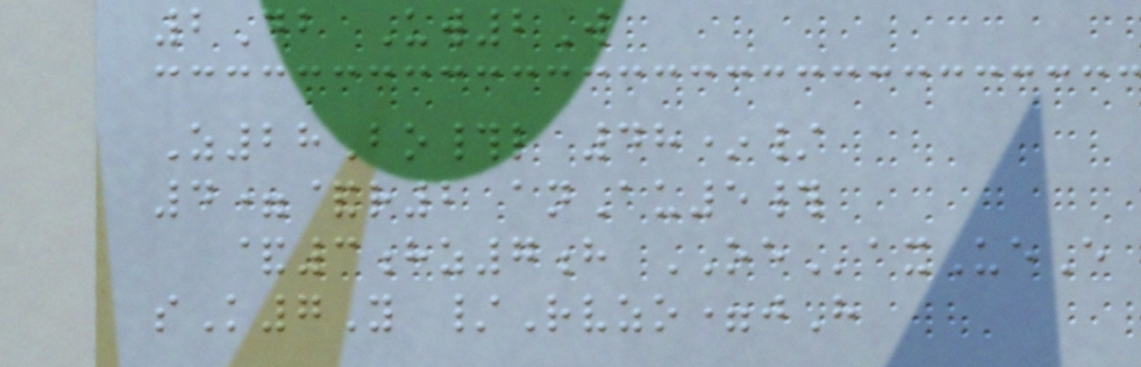2Db Uw2W
Z28Bo#l 48*/
4=&r2 anAu5#
&3hz7h OEaxUeE
sK7Y /Rvzo=jH
